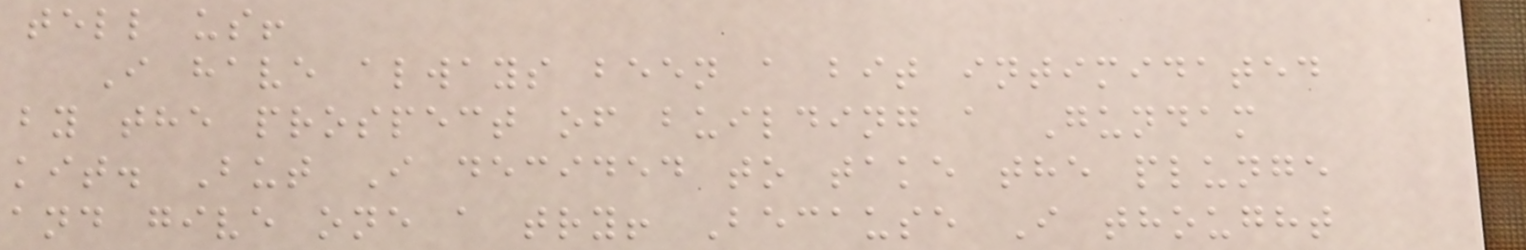tell us!
I have always been a bit intimidated
by the prospect of building a Gundam
kit. But I decided to take the plunge
and give one a try! Because I thought
